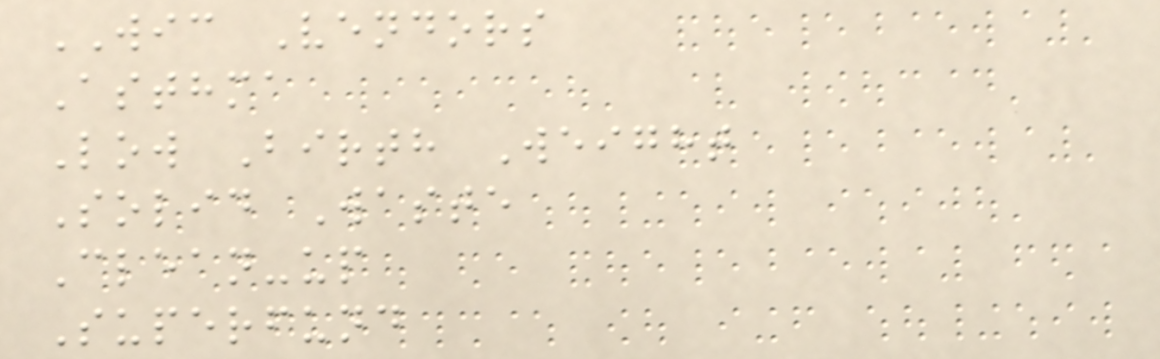WIC Vendors
Asthma
Low Birth Weight
Solid Waste
Clean-up
Superfund
